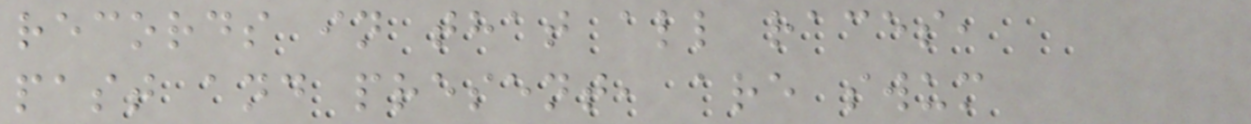records in that all races,
past and present, are swum
